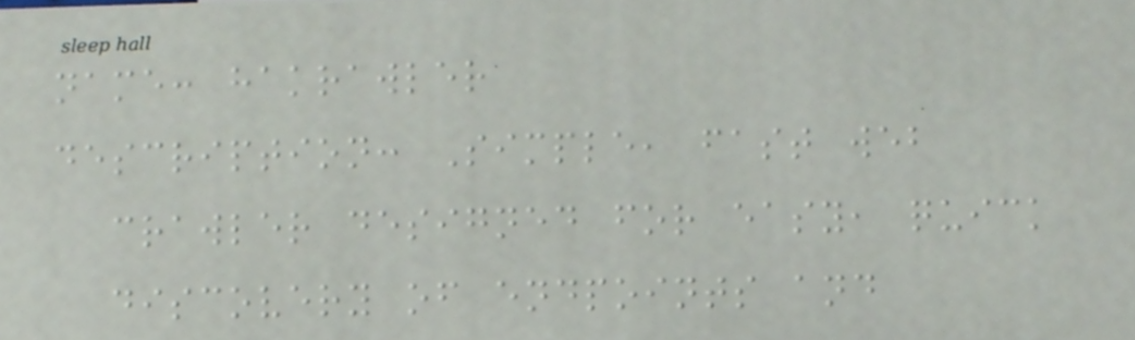name: hakrawler
description: Simple, fast web
crawler designed for easy, quick
discovery of endpoints and
